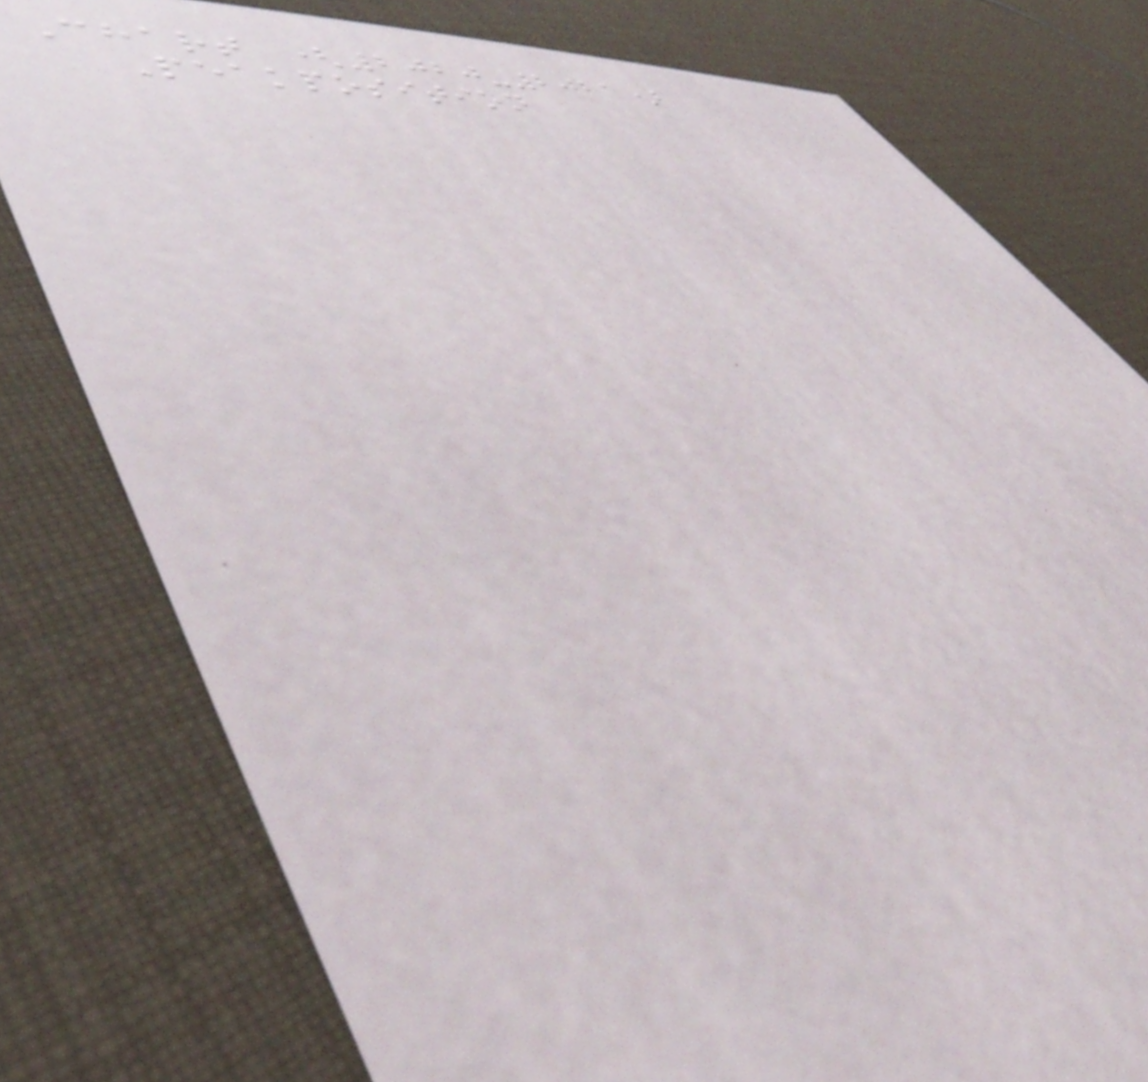Chart (2020-2021)
Peakposition
